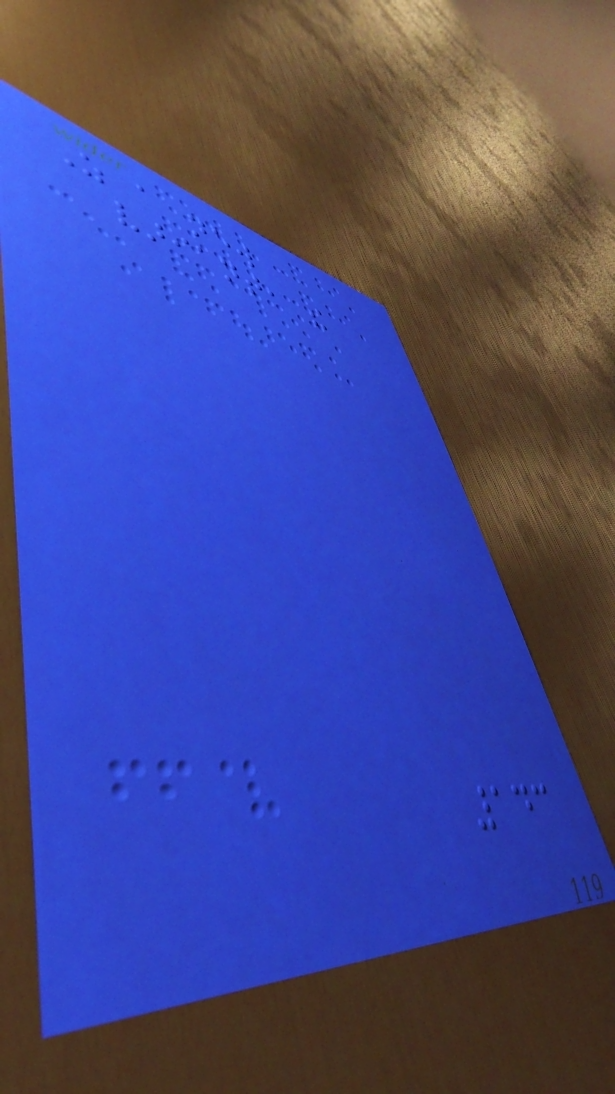As a new
variant, the
143
